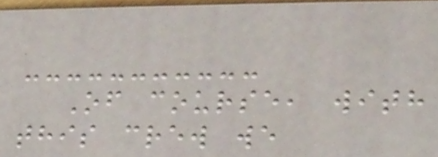Of course, with
this crew we
